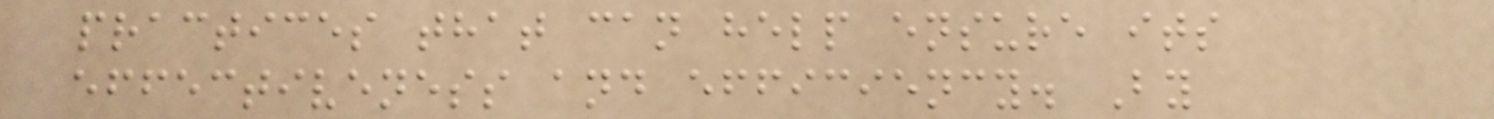practices that can help ensure its
effectiveness and efficiency. By
